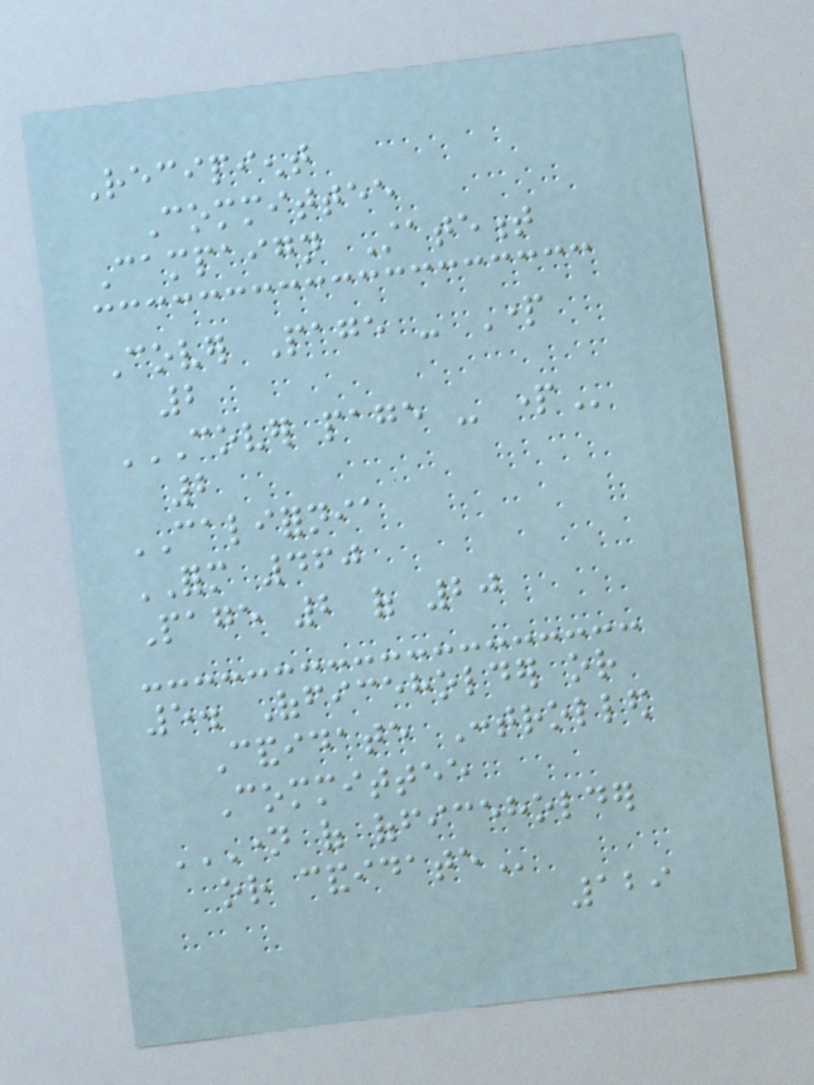Recipient
Committee
Campaign Statement
Cover Page - Part
2
COVER PAGE - PART
2
CALIFORNIA
FORM 460
Page 2 of 20
5. Officeholder or
Candidate Controlled
Committee
NAME OF OFFICEHOLDER
OR CANDIDATE
129
